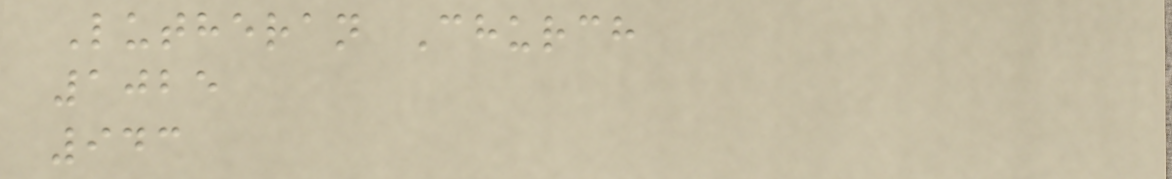Lutheran Church
1025
943
